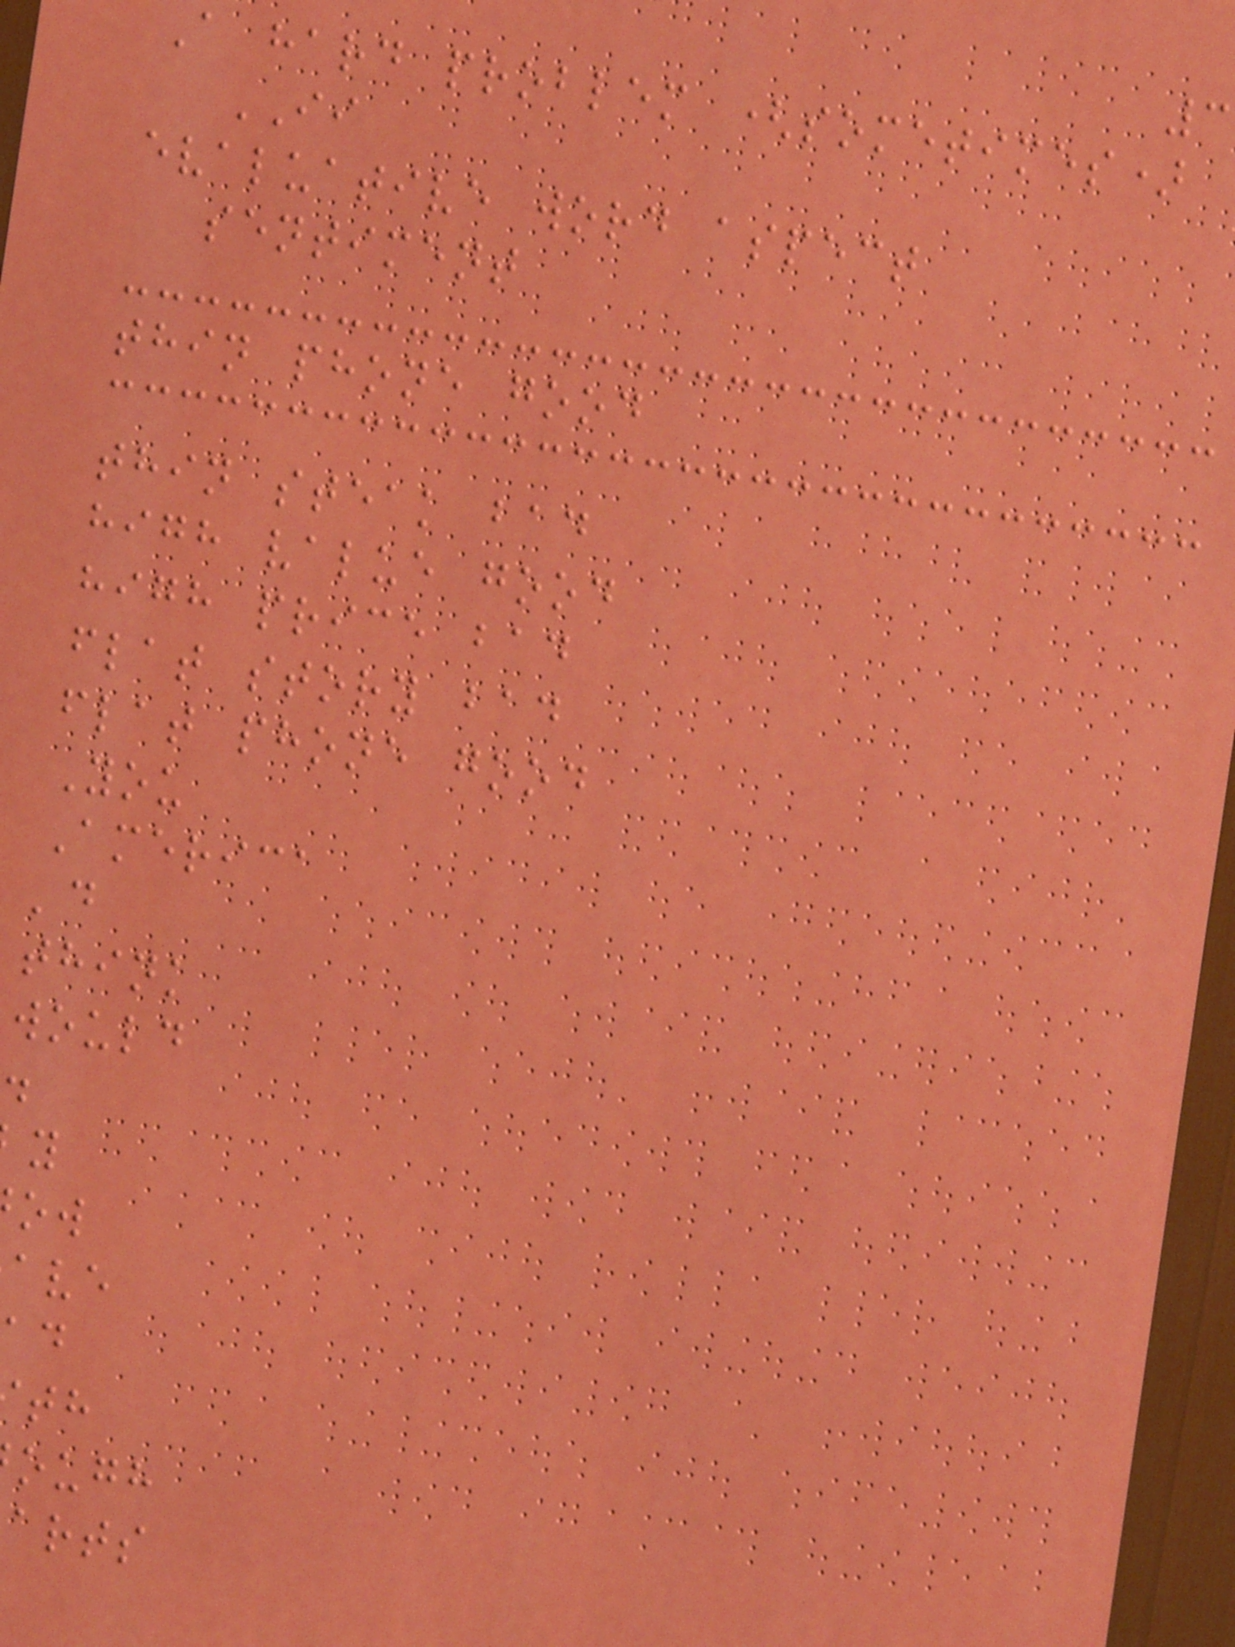A hard problem (sometimes)
II
evaluative word aspect
sentiment
thin phone good
thin steak bad
high value good
high price bad
flat story bad
flat phone good
You
America
'd
think
would
.
ough
arts
